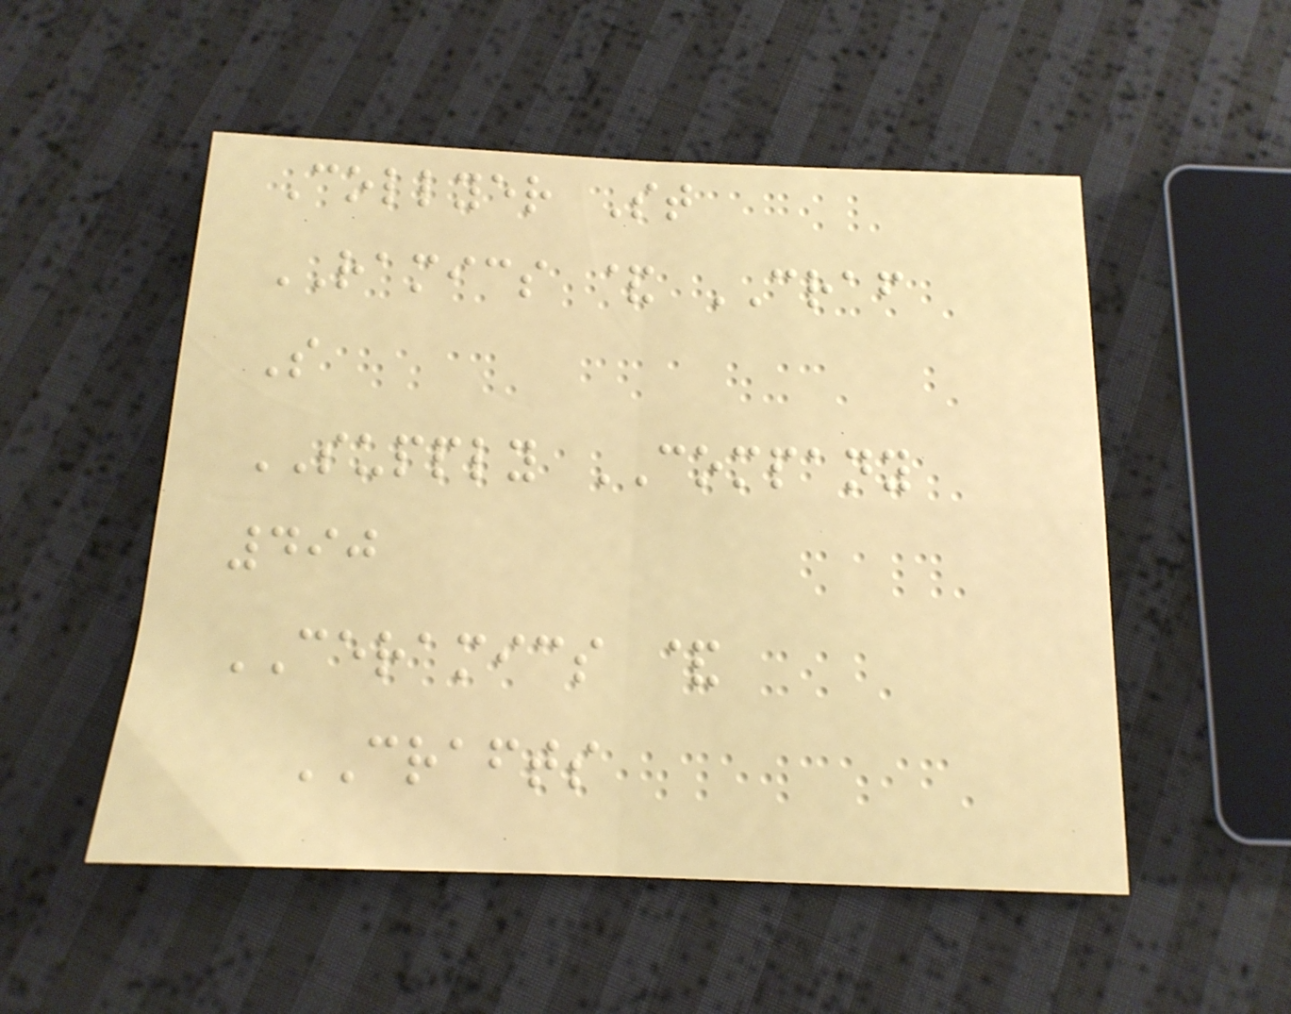Collyer St
RAMICS & CRAF
S
SUPPLY COMPANY
490
CERAMICS &
CRAFTS
